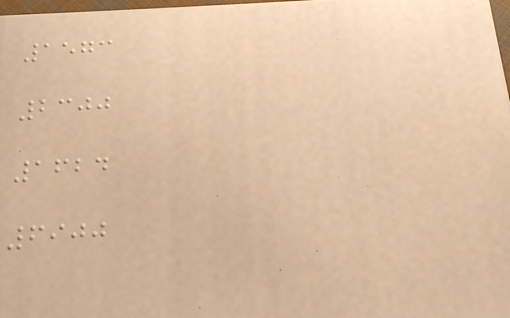1573
2300
1624
6900
